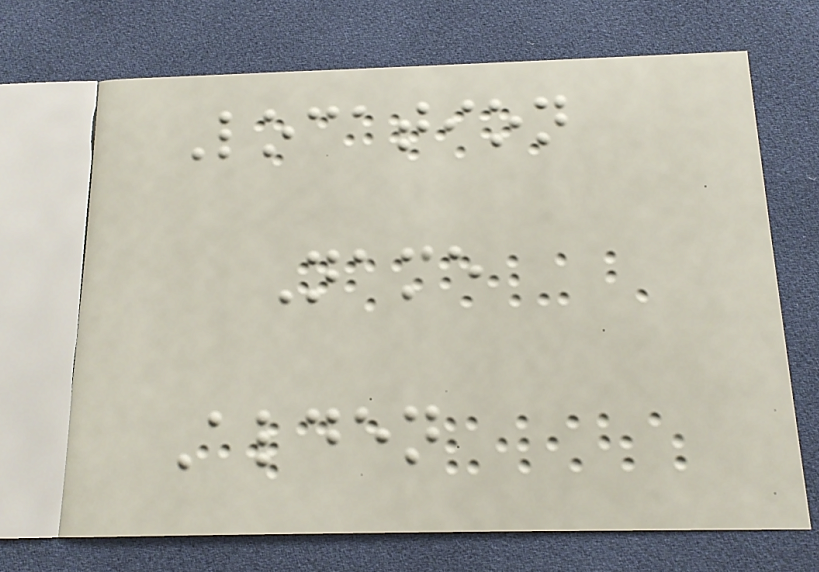Location
Name
Alden
